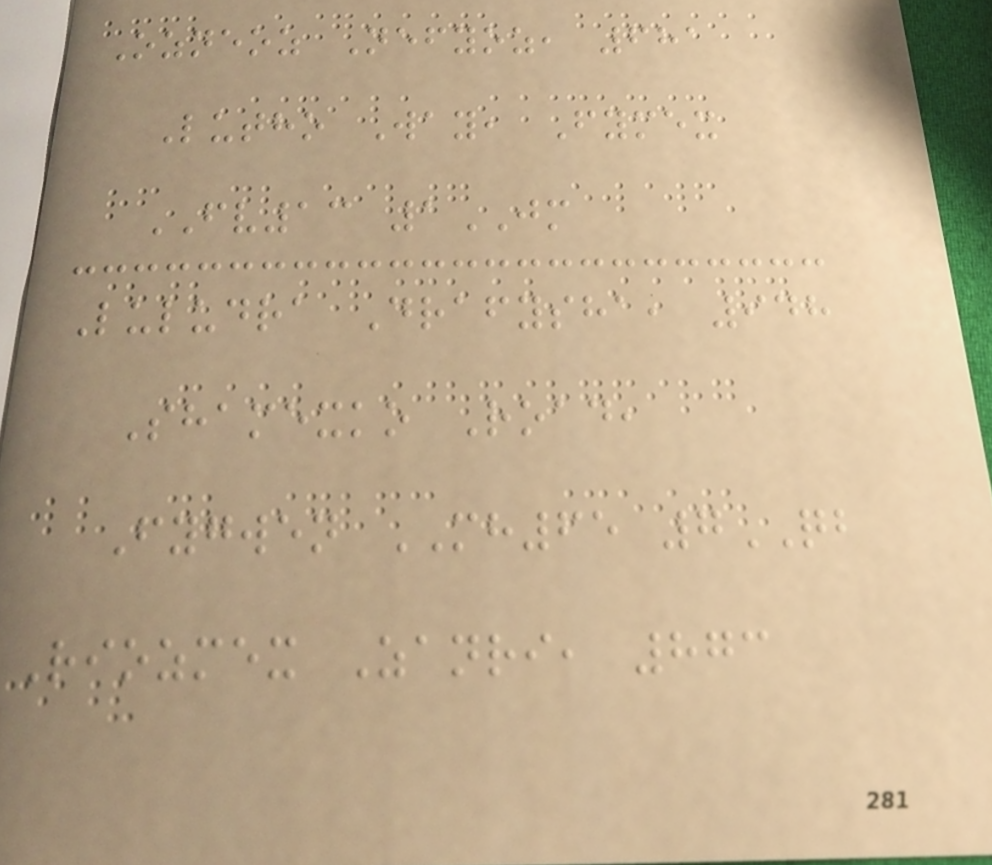Ozneoz Nefyoz, 681
Lutho Way, Fymex
FV13 1JM
Luludra Drafysha, 948
Shamexko Road,
Fygwen MH65 7QB
Riozmex Zanri, 873
